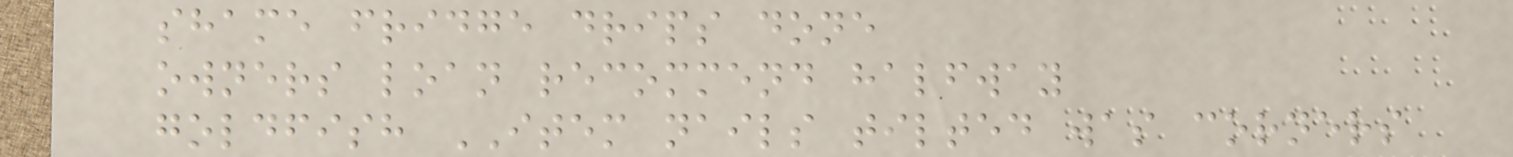shame fridge drips done
owners loan recommend halfway
goldfish ITEM nails tilted was corners
